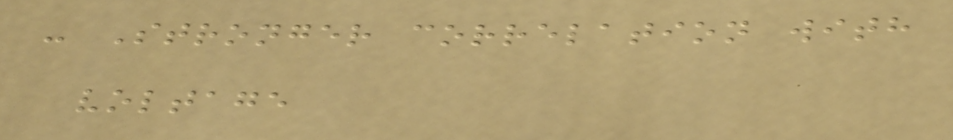- Stronger correlation with
voltage
